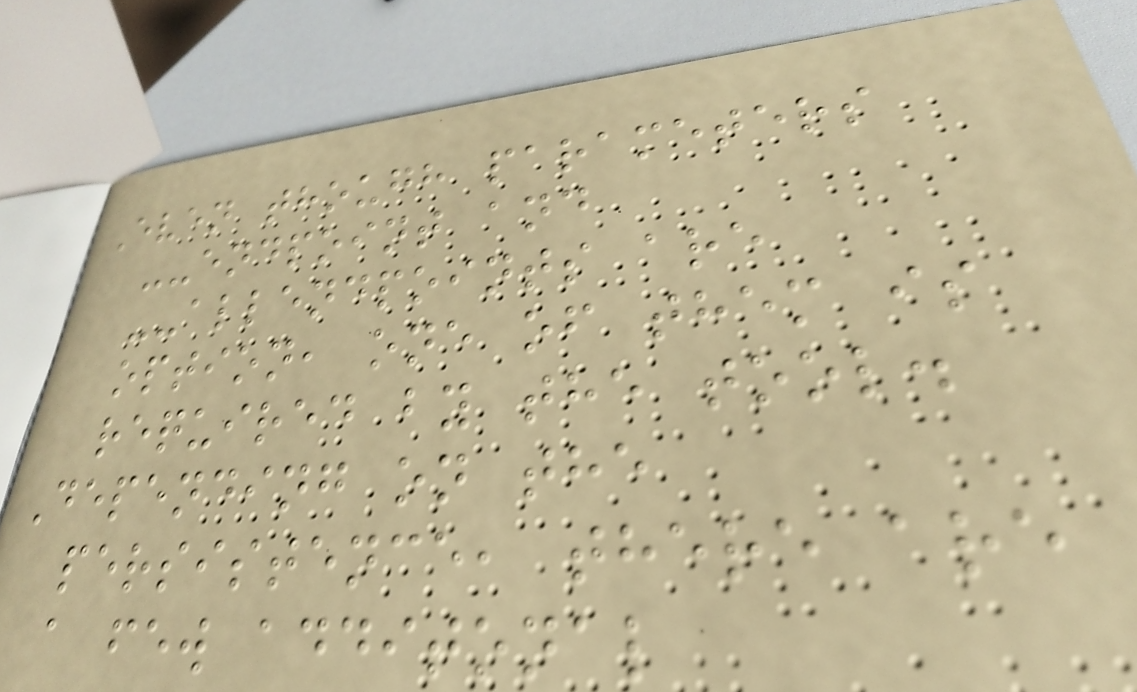Even though parameters
--endpoint and
--allendpoints are
option, one of them is
required by the tool.
Depending on the
persistence, there are
a few additonal
